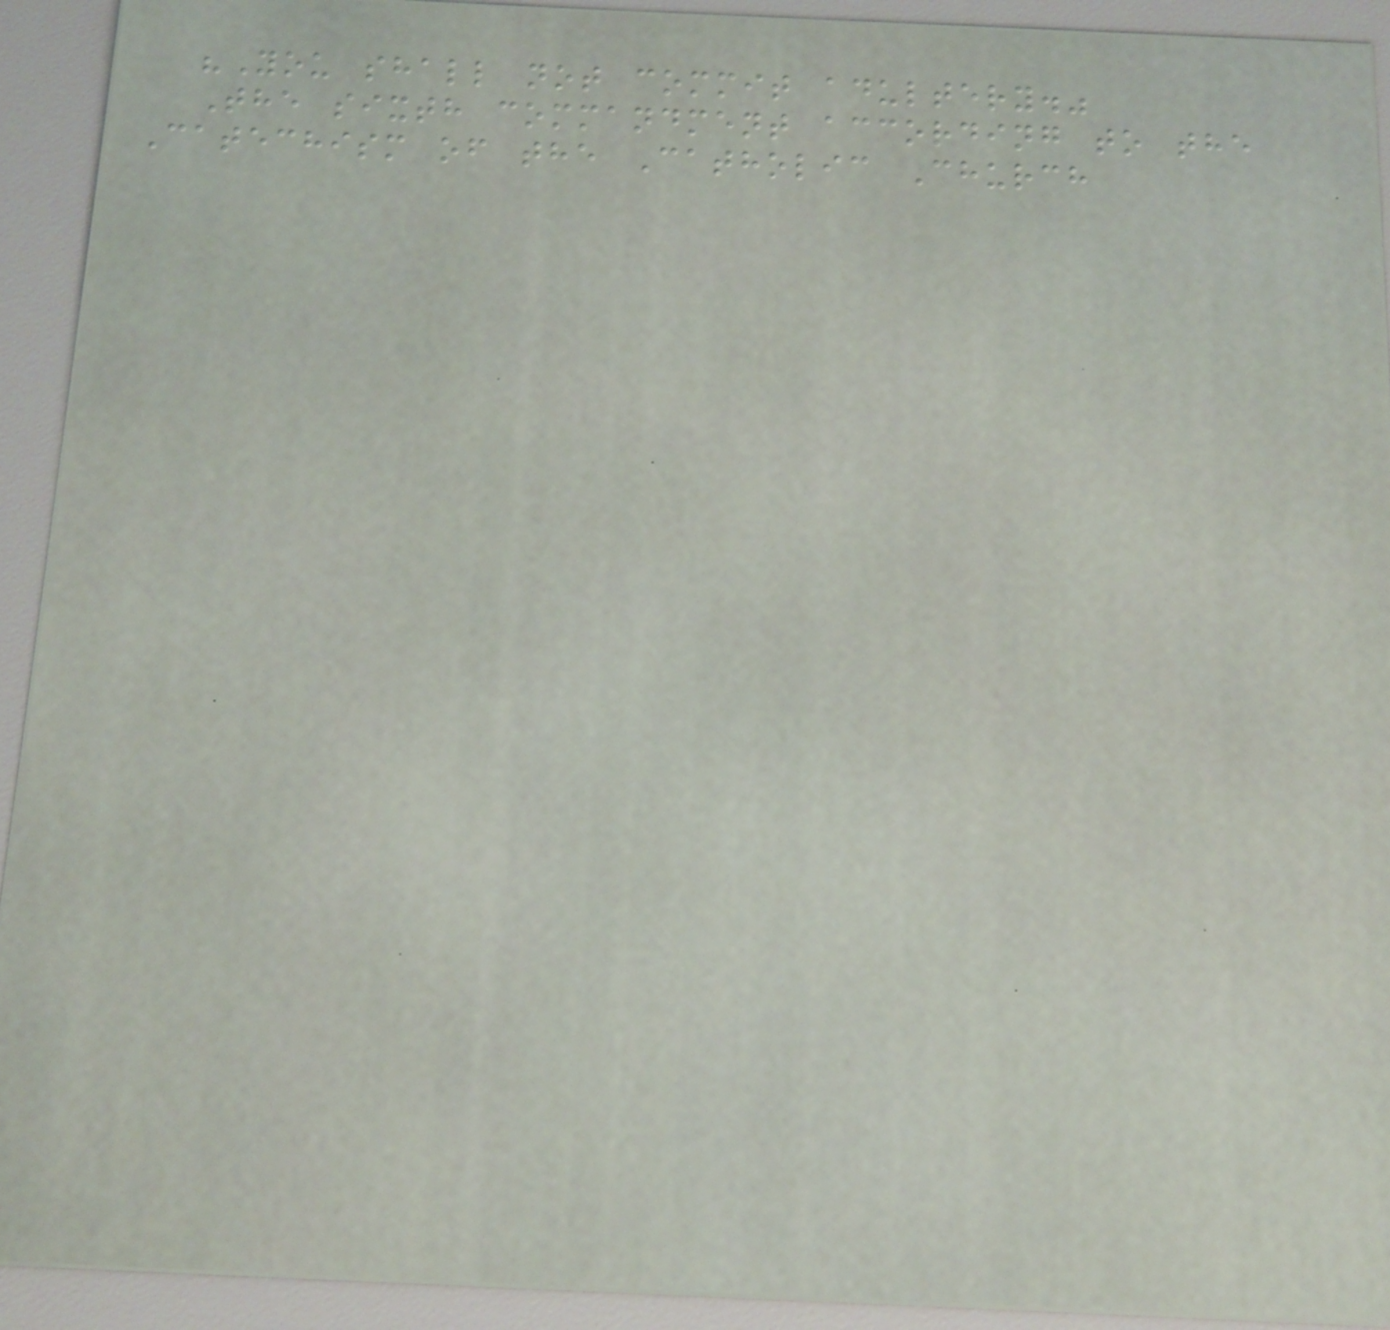"You shall not commit adultery."
The sixth commandment according to the
Catechism of the Catholic Church
